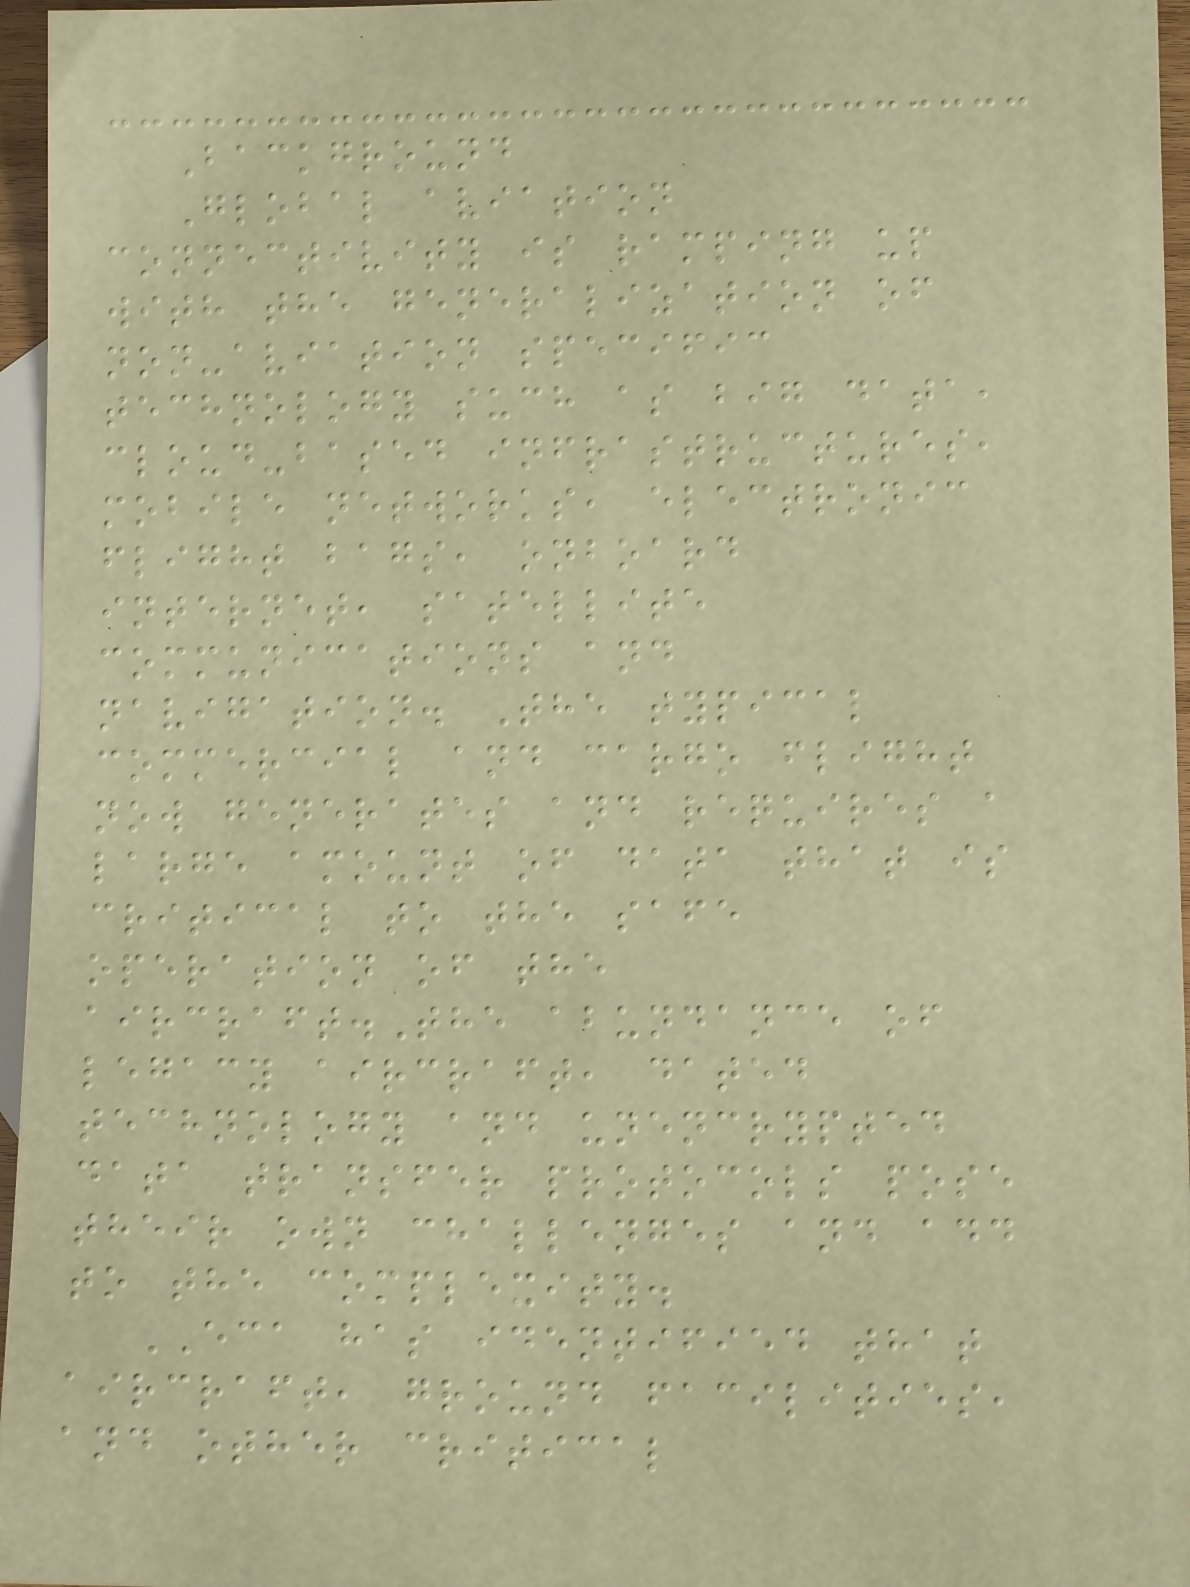Background
Global aviation
connectivity is ramping up
with the generalization of
non-aviation specific
technology such as big data,
cloud-based infrastructures,
mobile networks, electronic
flight bags, onboard
internet, satellite
communications and
navigation. The typical
commercial and cargo flight
now generates and requires a
large amount of data that is
critical to the safe
operation of the
aircraft.The abundance of
legacy aircraft, dated
technology and unencrypted
data transfer protocols pose
their own challenges and add
to the complexity.
ECA has identified that
aircraft, ground facilities,
and other critical
